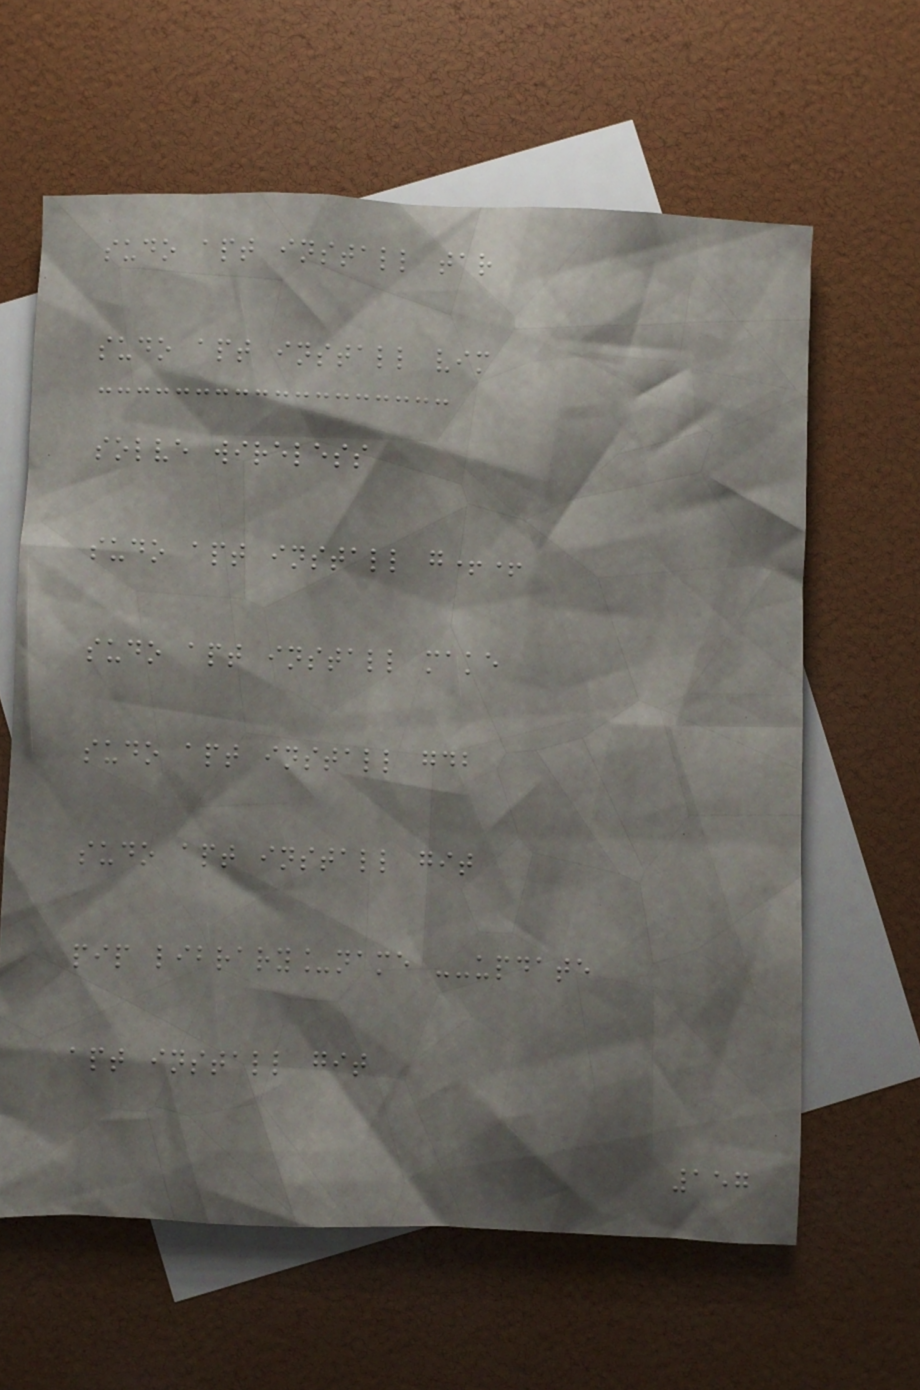sudo apt install tar
sudo apt install vim
solve wireless
sudo apt install g++
sudo apt install make
sudo apt install gdb
sudo apt install git
pip library_name --update
apt install git
157
